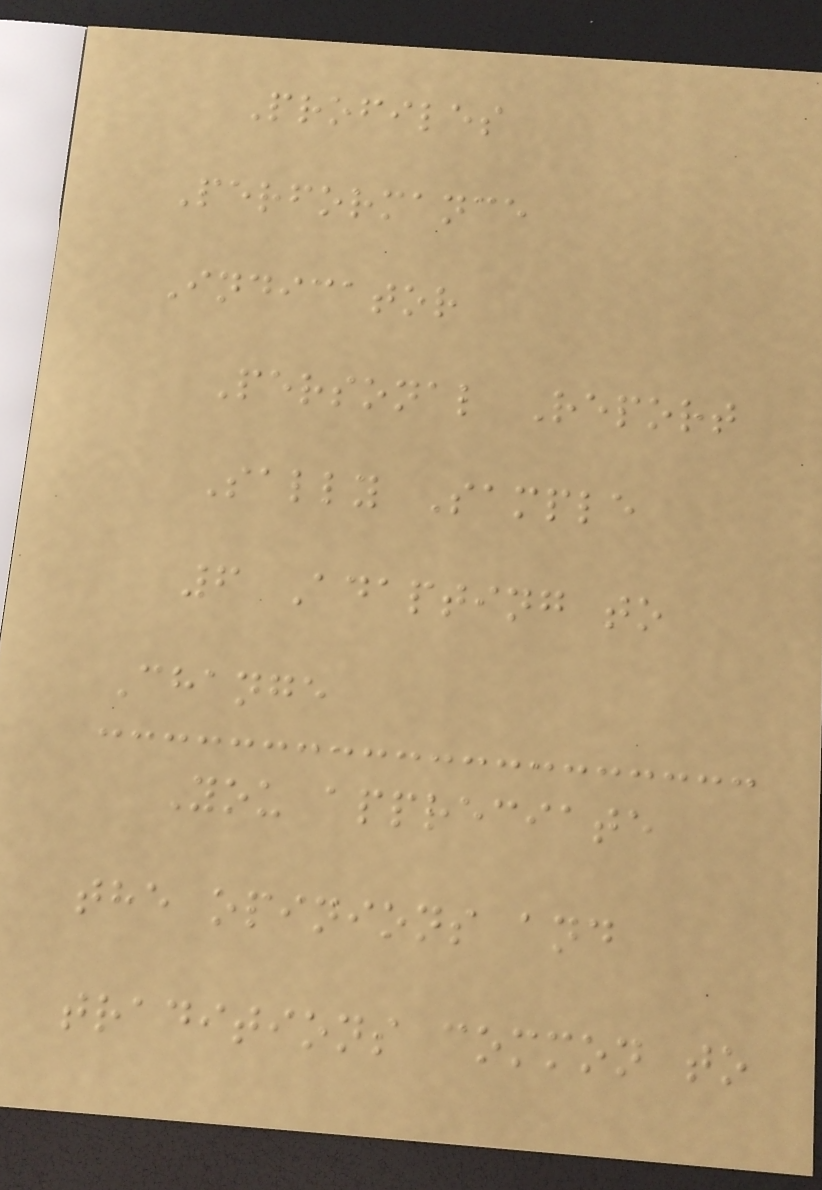Profiles
Performance
Indicator
Personal Report
Sally Sample
6 Adapting to
Change
You appreciate
the opinions and
traditions common to
